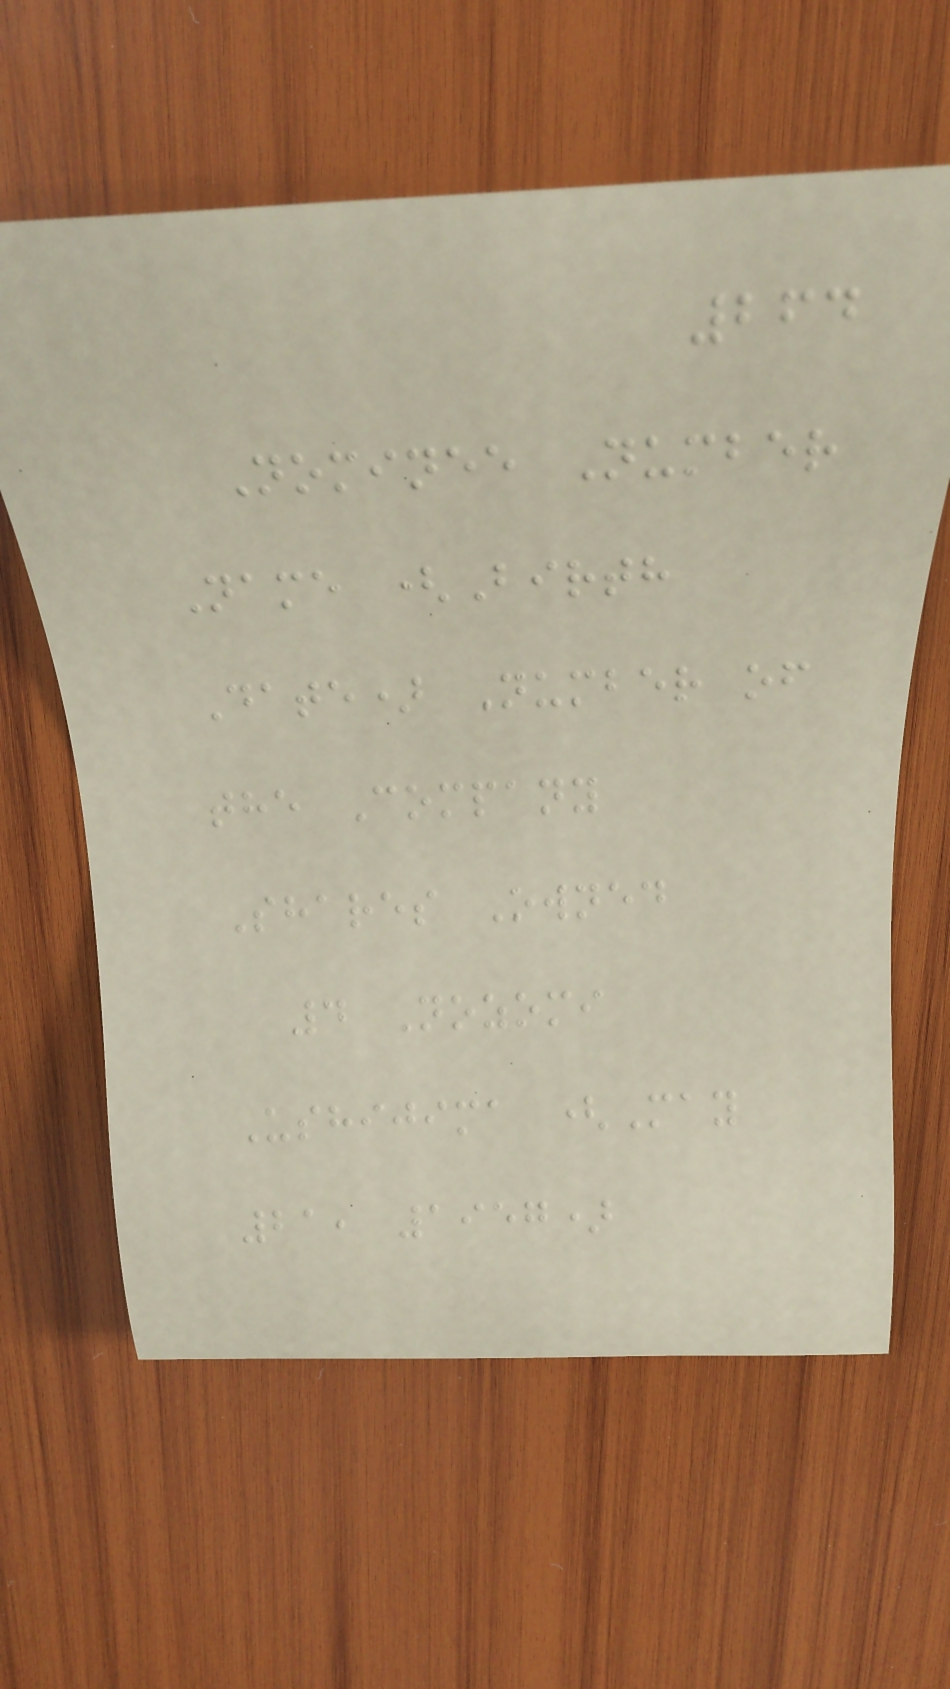264
Nominee Number
Name (Birth
Date) Number of
the Company
Shares Owned
4 Nozomi
Ushijima (May
21, 1957)
